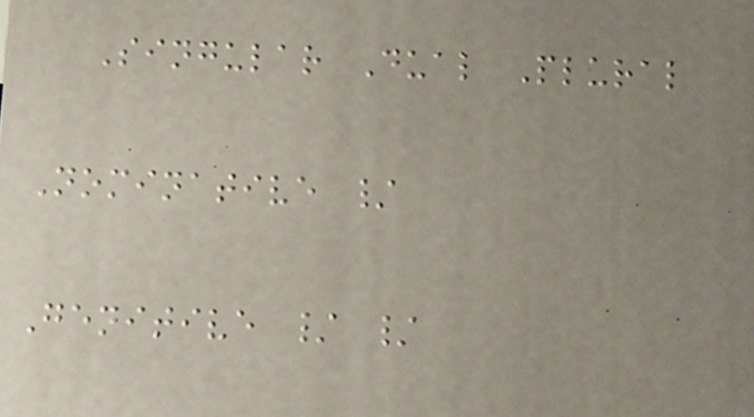Singular Dual Plural
Nominative /
Genitive / /
